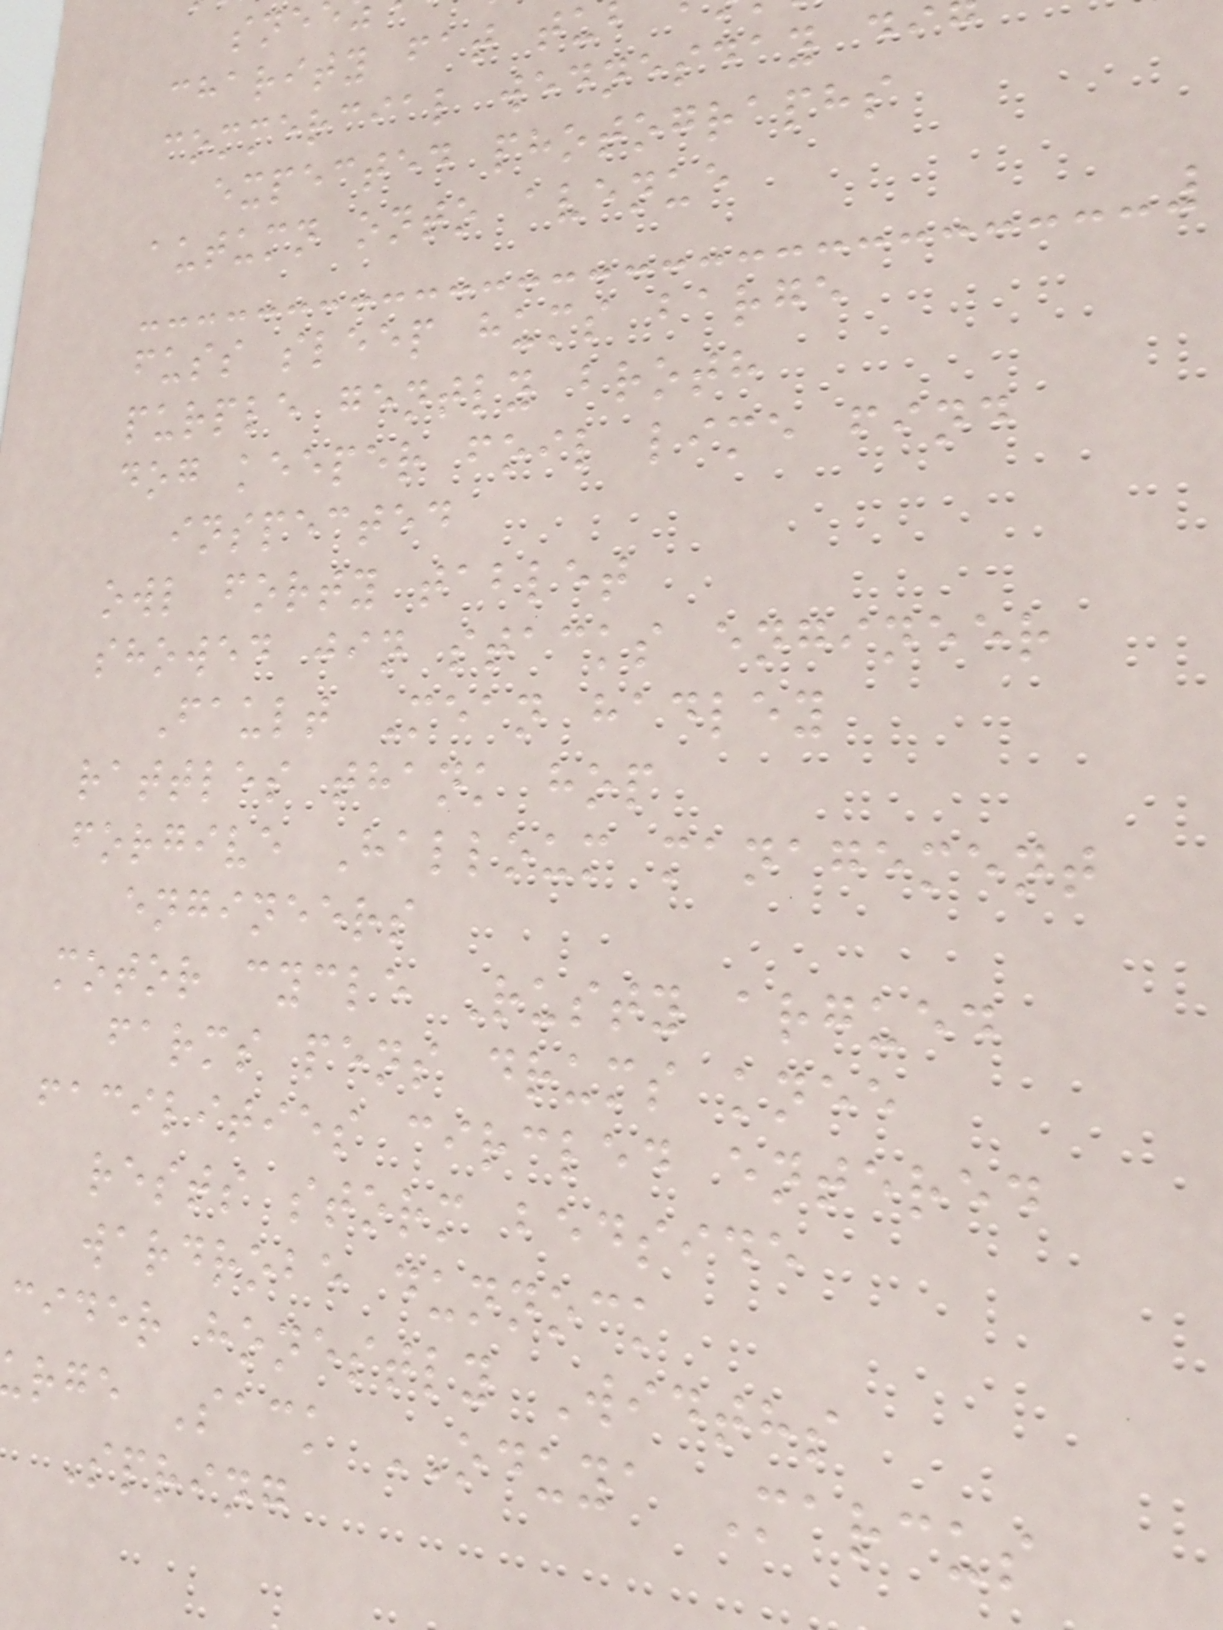charity fat tu
commercial wednesday di
expected photographs
autumn onto avenue
fuss sleep hums barge
purple gently broth
dog keeper foil lime find
inspected
owl forty tablet
showed jin stacks engineer
Fault Mean hadley
rattles thank hop
forgive Halloum management
engineers
motor cycle Rusty argued
farms pens drums knee
facilities circled entered
rests storm bedside
wardrobe dunnock
cider honestly Widths
rge Sack ODUYA Marcus
Spring
